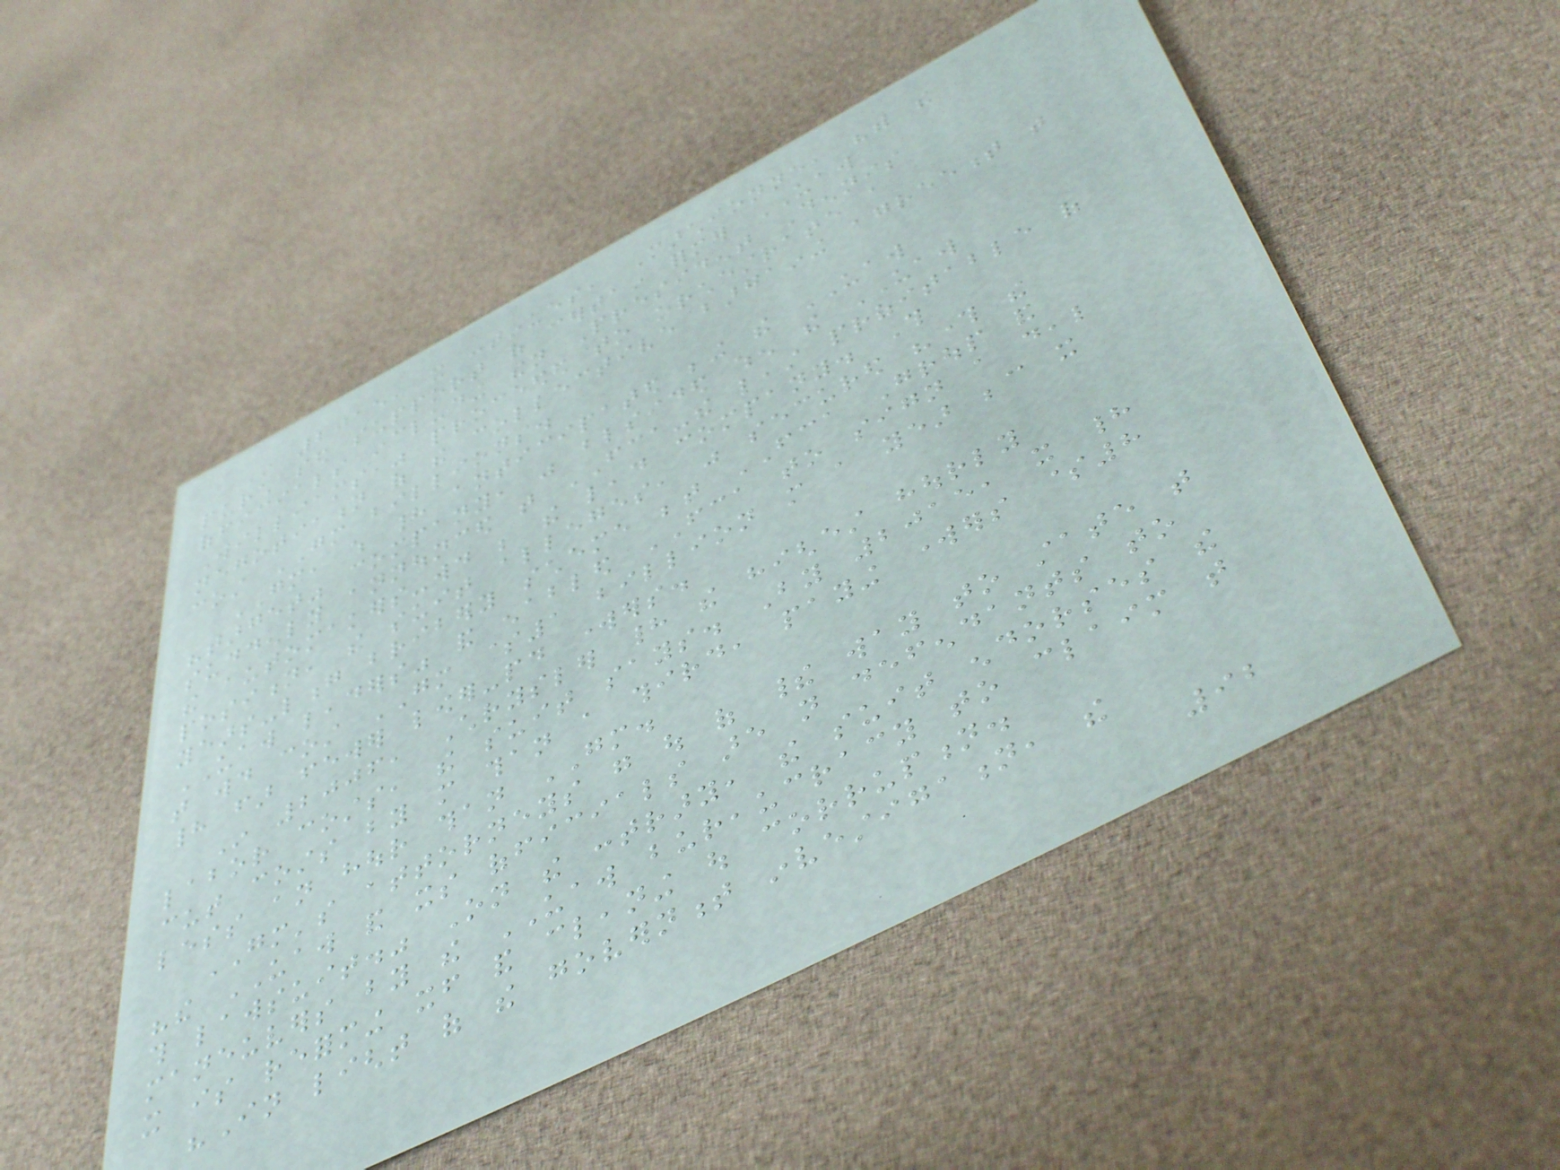In 2015, it continues, Marchionne, "with the
purchased support of certain former UAW
officials including then President Dennis
Williams," proceeded to orchestrate a
negotiation of the collective bargaining agreement that
cost GM billions.
GM, which had anticipated being the UAW
"target" company, was blindsided when the UAW
suddenly announced that FCA-the least profitable of
the automakers-would be the lead company. This
position, the suit alleges, was secured "through the
years-long bribery scheme between FCA Group and
UAW leaders" and enabled FCA to sign a deal
that would cost GM $1 billion more a year because it
had far fewer lower-paid workers.
In 2006, Chrysler had the highest hourly
labor costs, the suit says. By 2015, it had
cut costs by more than a third, paying workers $8
less an hour than GM.
GM's attorneys go out of their way to state that
"the UAW and its officials are not defendants to
this lawsuit." On the contrary, the suit endorses the
maneuvers by the UAW bureaucracy to claim that
it is reforming itself and cleaning out corruption.
"In light of the government investigation, the
92
